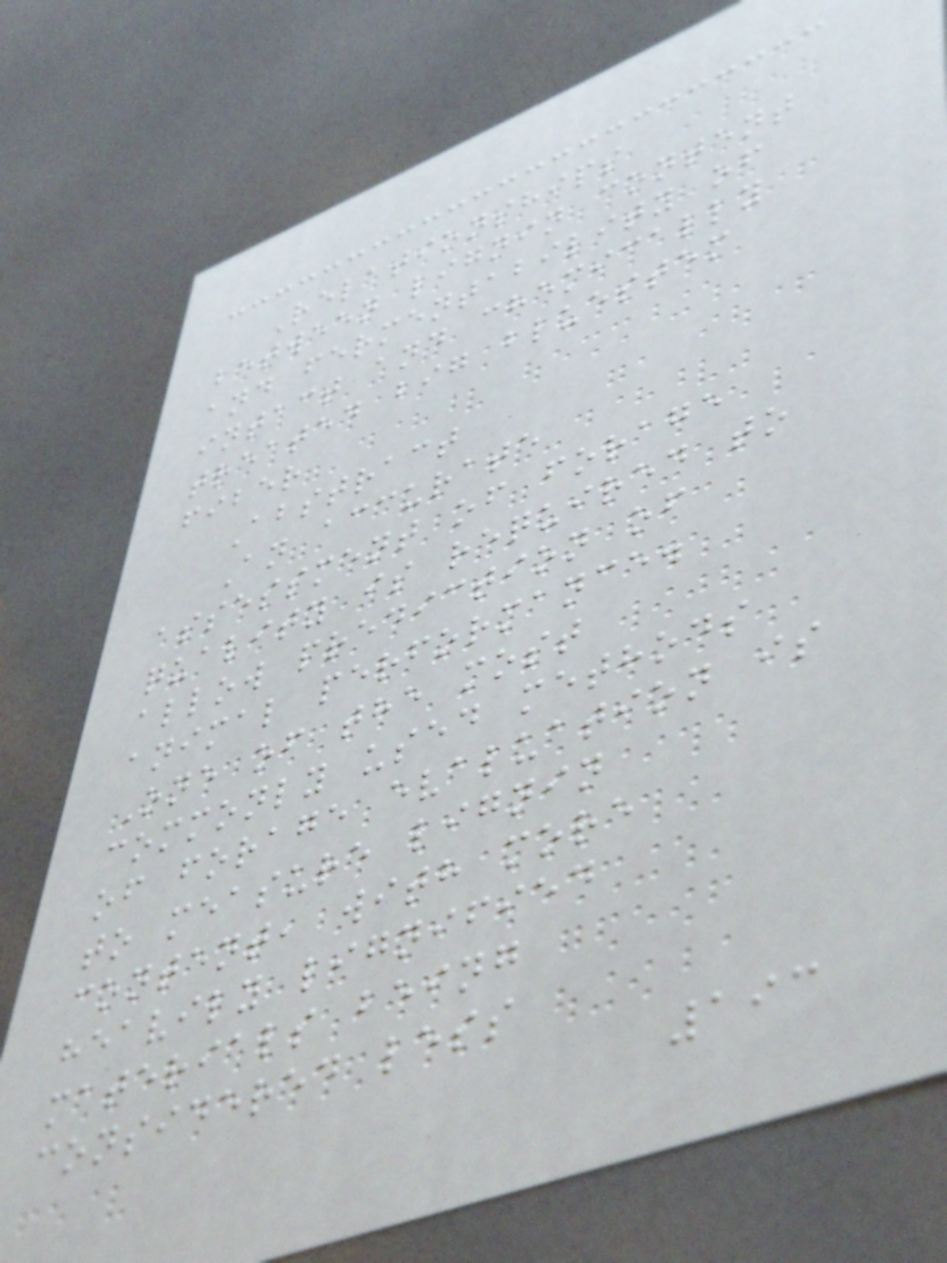Relationships
between lignin content
and fermentability of
intact and chemically
treated big bluestem
fiber
Abstract
An accurate
assessment of forage
quality is required to
allow prediction of
animal performance.
One of the most
commonly used methods
of forage evaluation is
to measure lignin
content, with more
heavily lignified
materials being
considered less
193
